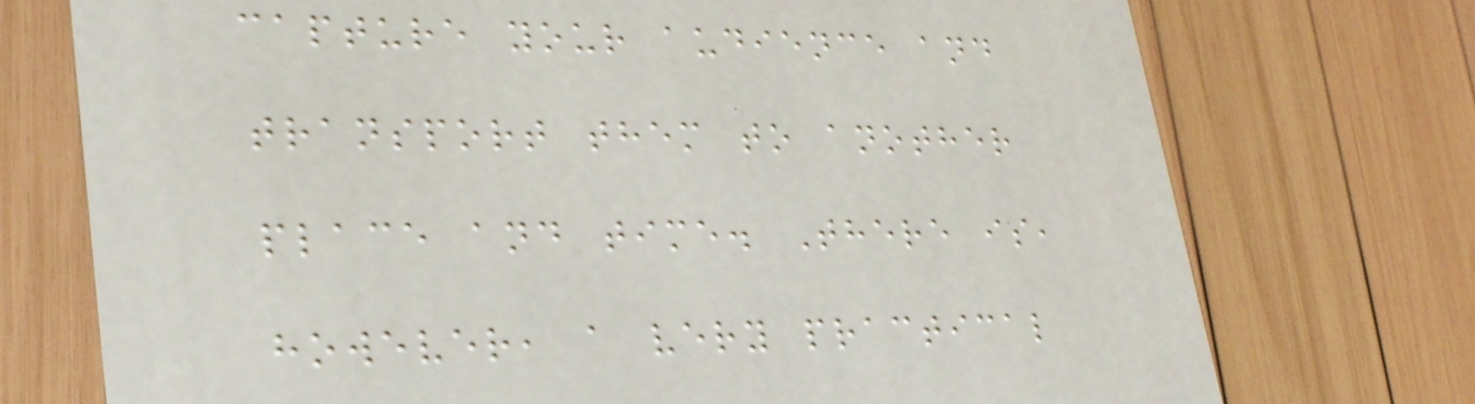capture your audience and
transport them to another
place and time. There is,
however, a very practical
